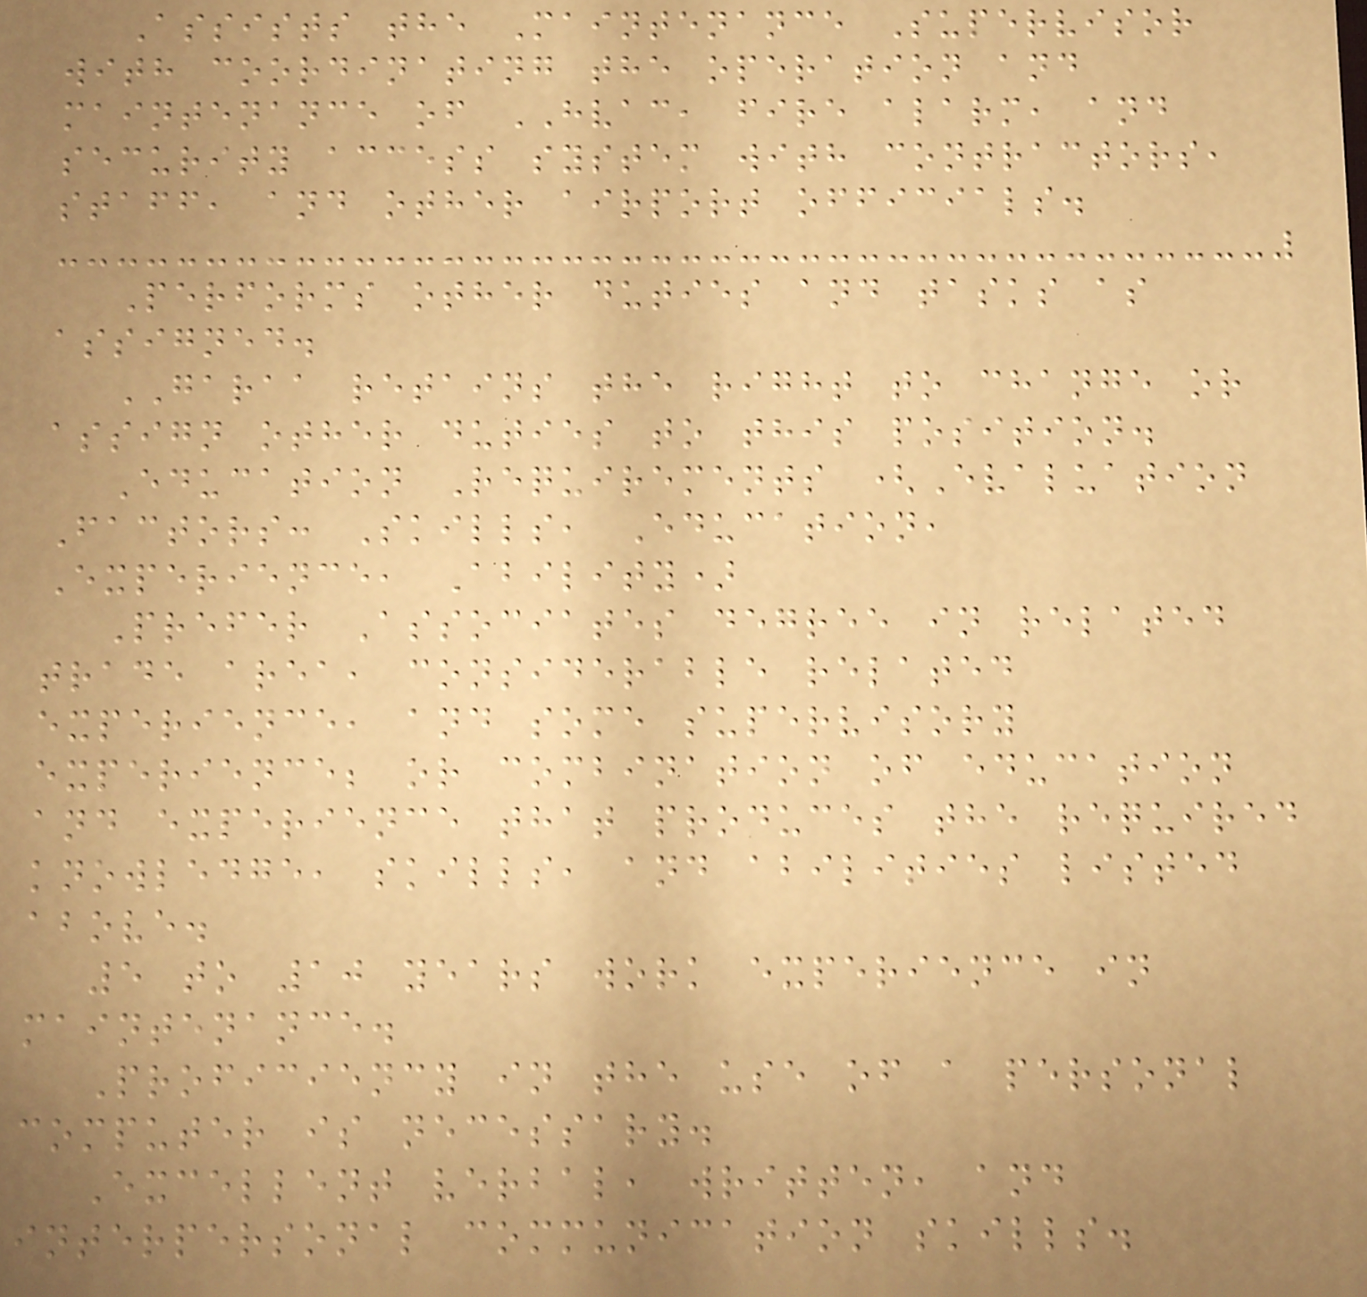Assists the Maintenance Supervisor
with coordinating the operation and
maintenance of HVAC, fire alarm, and
security access system with contractors,
staff, and other airport officials.
Performs other duties and tasks as
assigned.
GARAA retains the right to change or
assign other duties to this position.
Education Requirements (Evaluation
Factors: Skills, Education,
Experience, Ability)
Prefer Associates degree in related
trade area, considerable related
experience, and some supervisory
experience; or combination of education
and experience that produces the required
knowledge, skills, and abilities listed
above.
5 to 10 years work experience in
maintenance.
Proficiency in the use of a personal
computer is necessary.
Excellent verbal, written, and
interpersonal communication skills.
